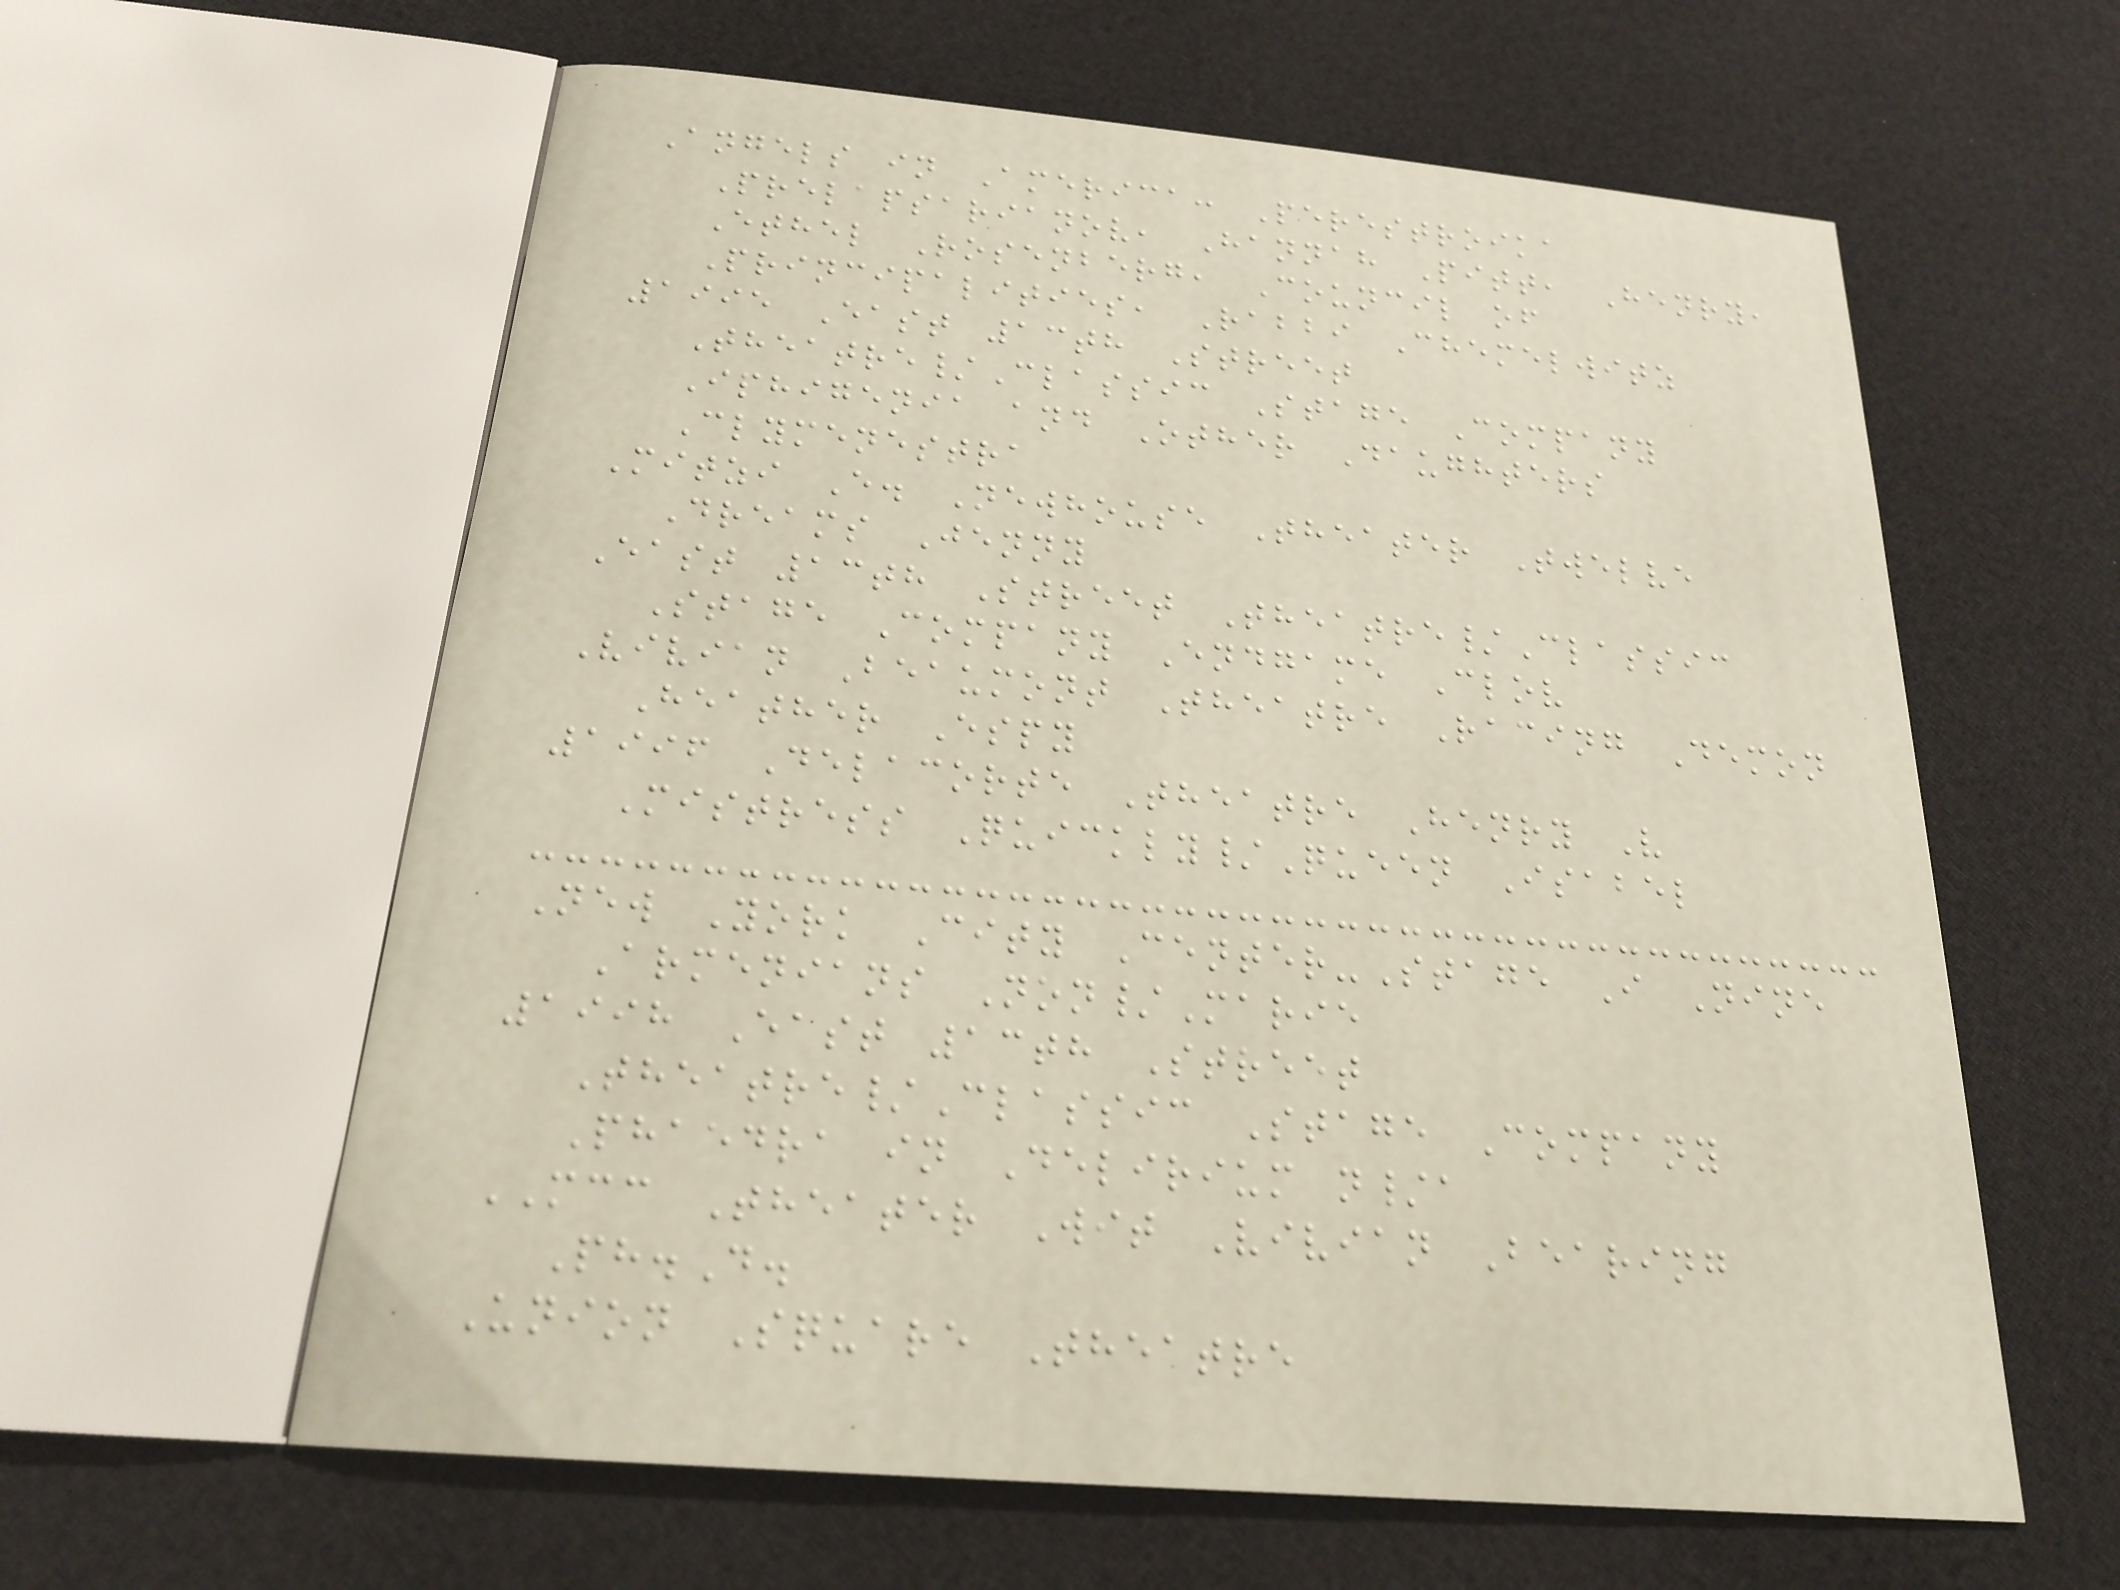Angels in America: Perestroika
Prelapsarianov, Hannah Pitt, Henry,
Ethel Rosenberg, Council of
Principalities, Rabbi Chemelwitz
1995 East 13th Street
Theatre/Classic Stage Company
Iphigenia and Other Daughters
Clymenestra
Mitzi E. Newhouse Theater Twelve
Dreams Jenny
East 13th Street Theatre/Classic
Stage Company Endgame Clov
Vivian Beaumont Theatre Racing Demon
Heather Espy
1996 Delacorte Theatre Henry V
Mistress Quickly/Queen Isabel
New York City Center-Stage I Nine
Armenians Non/Marie
1998 East 13th Street
Theatre/Classic Stage Company
Phaedra in Delirium n/a
MCC Theater Wit Vivian Bearing
Ph.D.
Union Square Theatre
